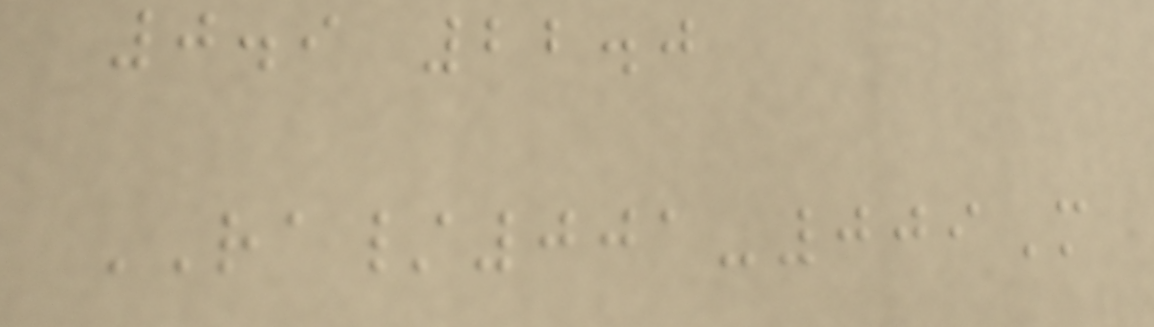0.9 22.0
RA/001-009M
